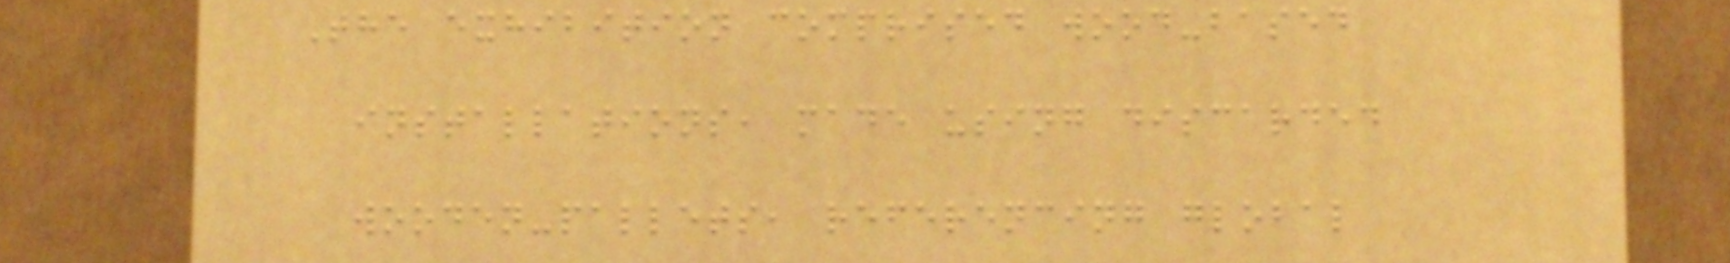The exhibition comprised wood-based
installations, made using discarded
wooden-pallets, referencing global
